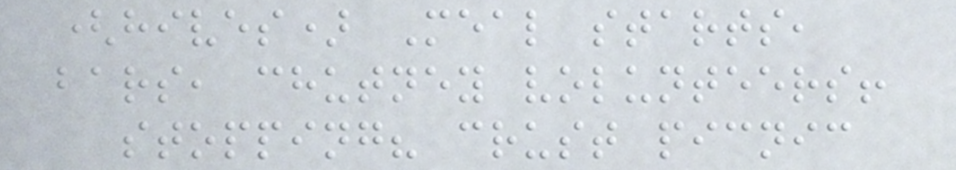(hives) Meal starts,
bars, chutney volunteers!
stopping? crust picnic
